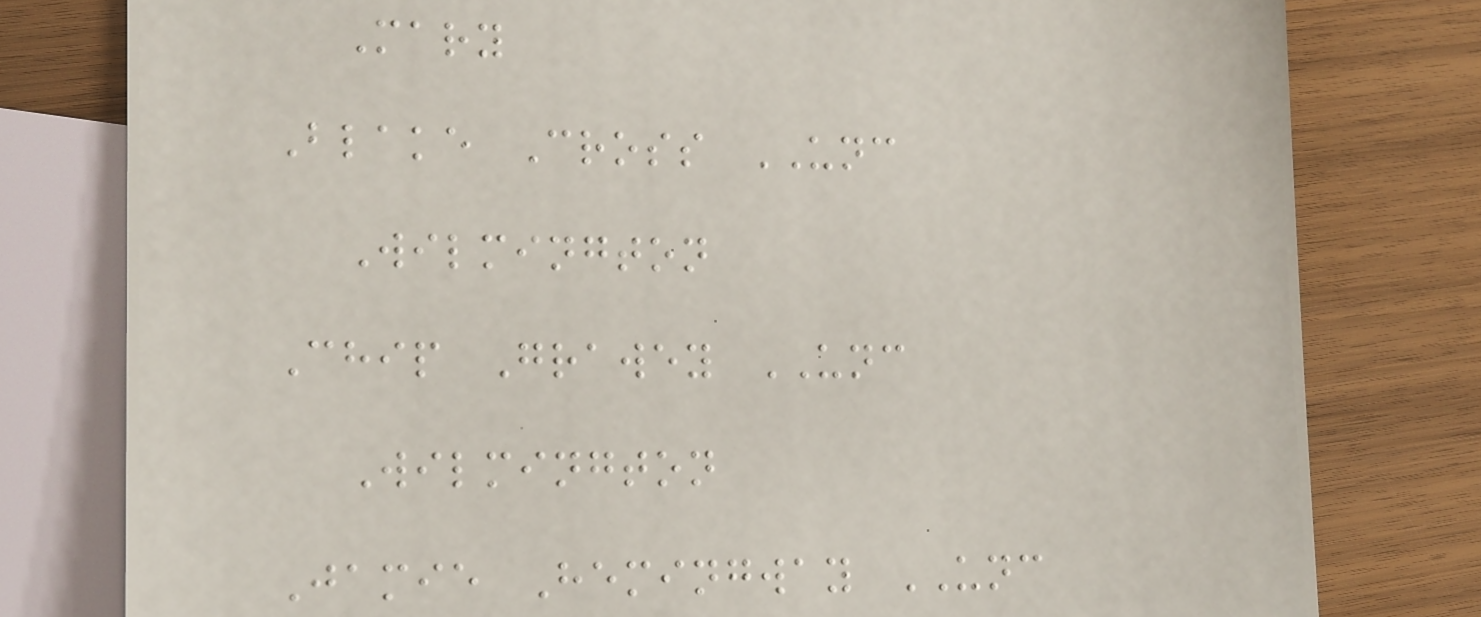Mary
Blake Cross UNC
Wilmington
Chip Grawey UNC
Wilmington
Jamie Hemingway UNC
